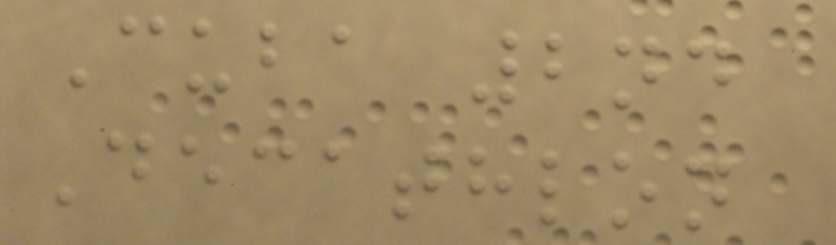Cuba 2nd
Decathlon
